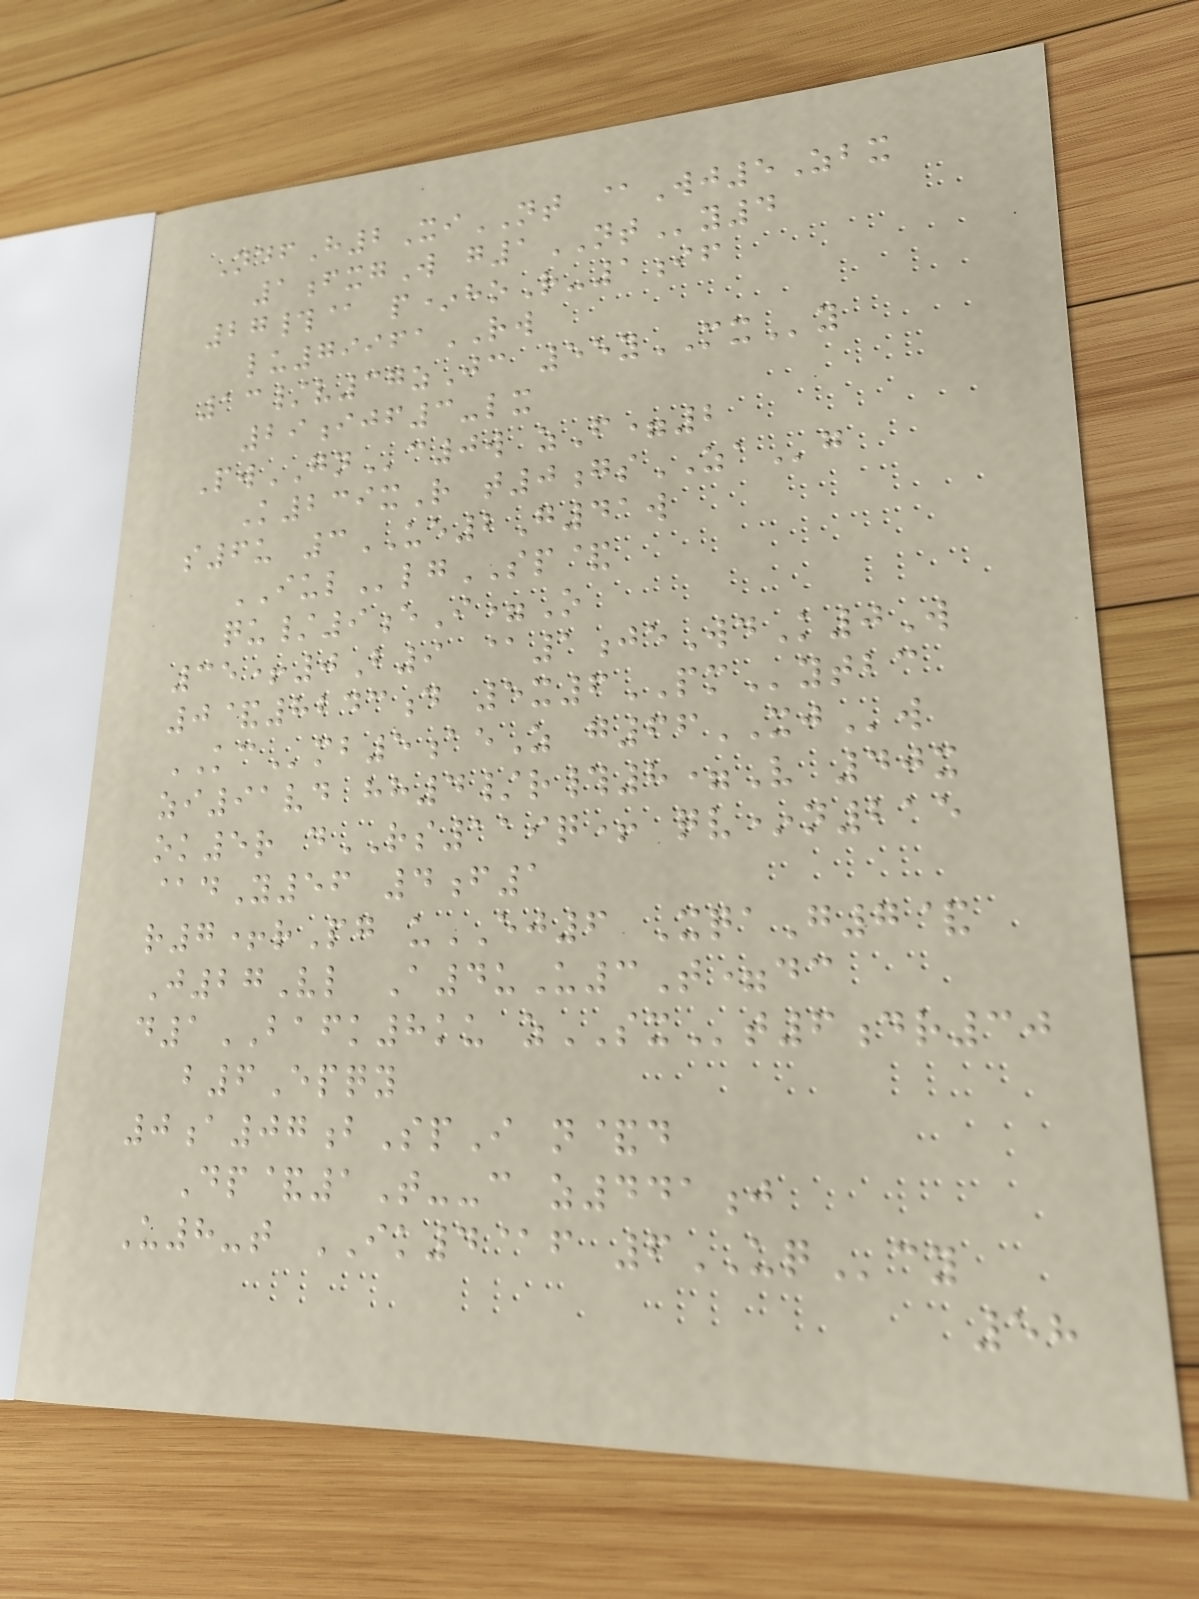NdfH2XiNT @Wj5Zbx
1fxgW g1NTy4
27#@ p*hoR-1if
lu79961RW
13/v37zJc 55yMXy
29ijf3-lx
PwGNc0w zF=2
K239xR t0gsZAg
s6u 3UE2G41w
IULlgSP&
qu/9eI=O
35+0B9 @1jeWdK0W
0&8243d 5x6PMytbc
KCmb5aeZ g66XJw
zi91vd hh4/r#8=V 40x
ok5r dRS119q+ qv*n215
@dY56 4f1
r7+rPg uEJ6 XqaG7&
J27Vl A4uU3T=dc
d1BAFK8ku zSXt6dr30
b6Epqy
0a07bSpI n&d
Dp&1T--c z441j
U8-t IK4@f 6UQcy
58
